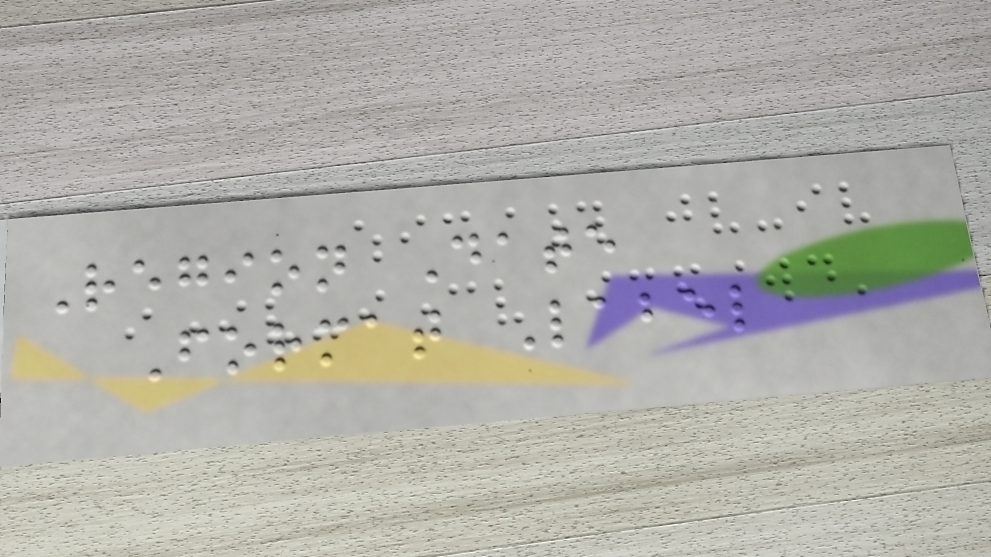Region Date
Format Label
